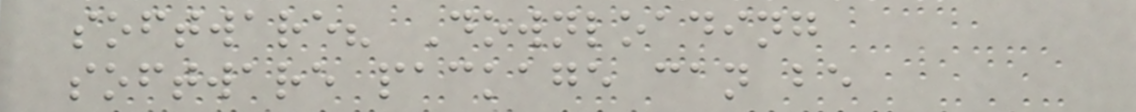software? Downloading
software package can be
